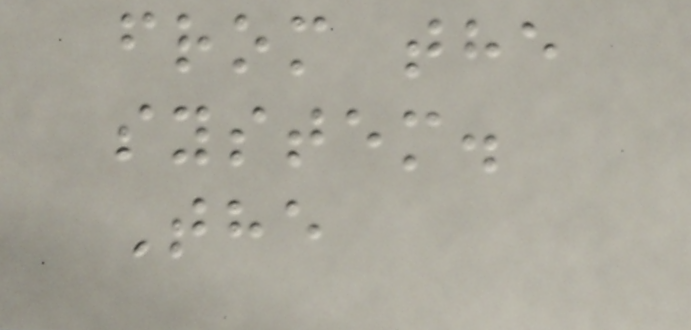from the
system.
The
